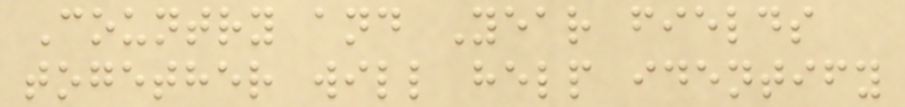Country and Year fields
together will help identify
